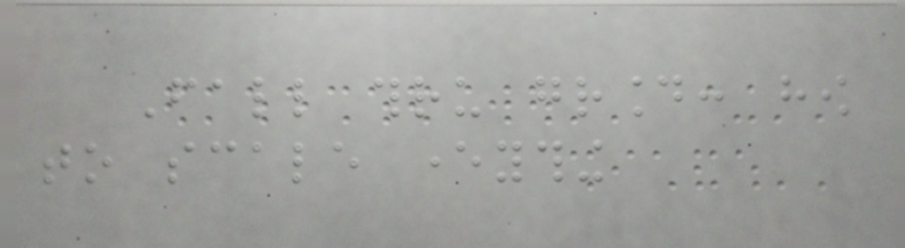Fall thru ground: how
to scale everything
